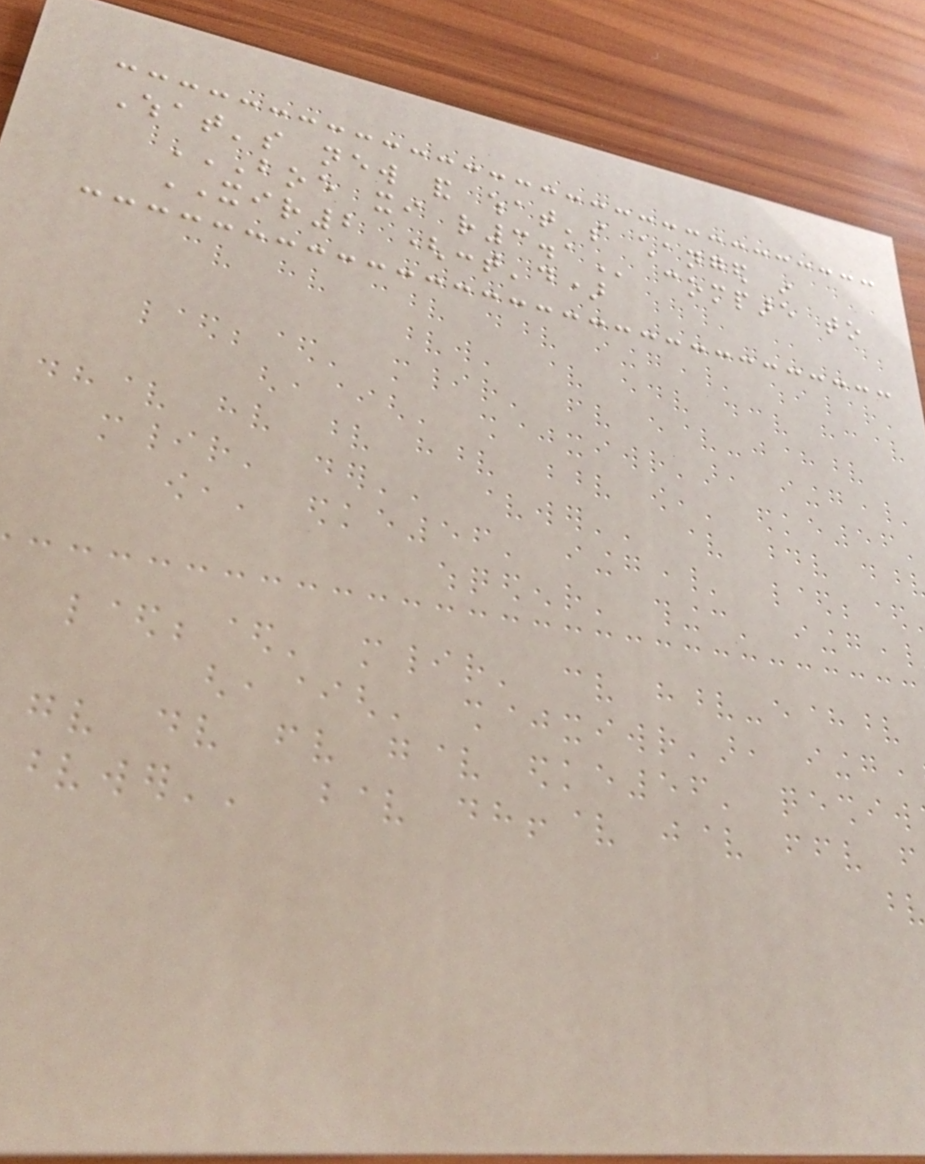What's new and what's changed in
BOE XI R3.1 compare to
XIR2 (cont'd)
